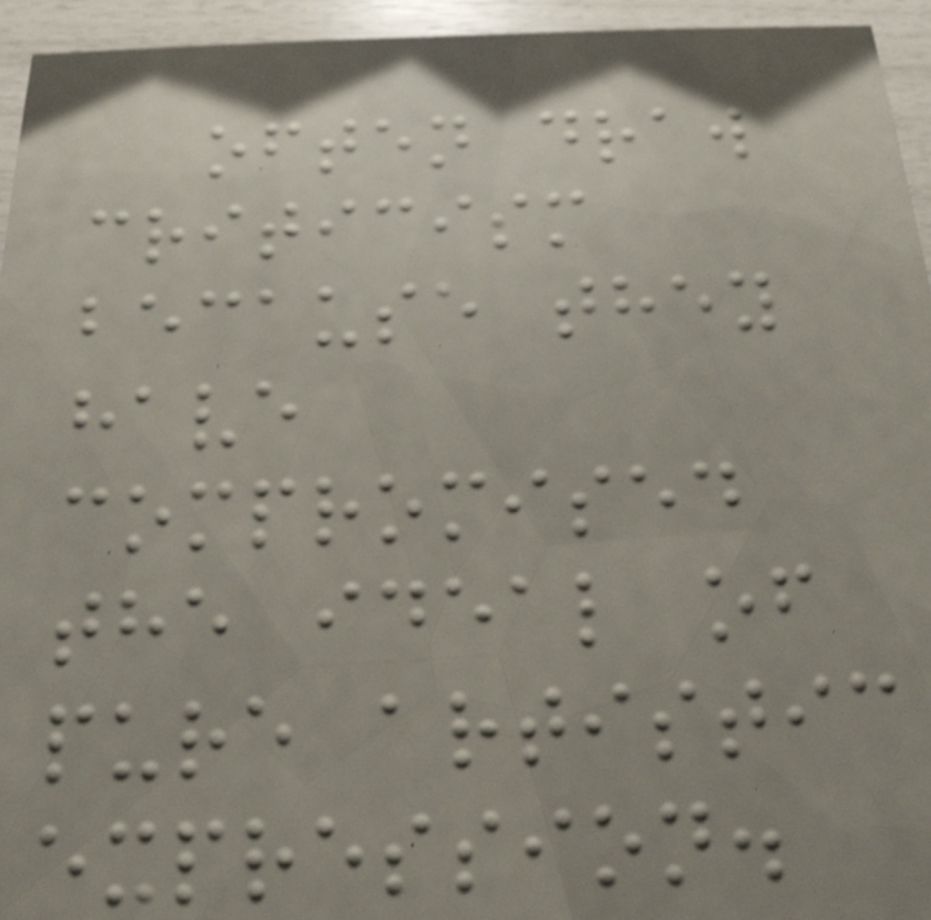often draw
criticism
because they
have
compromised
the ideal of
pure artistic
expression.
